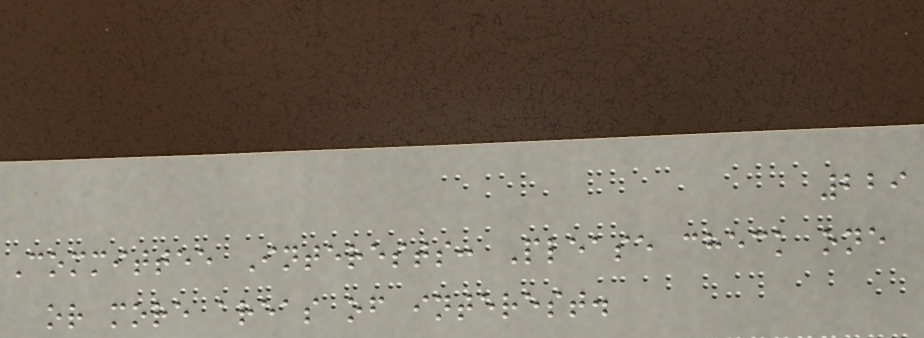229
Committee Interests: Please check one
or more areas of interest.
